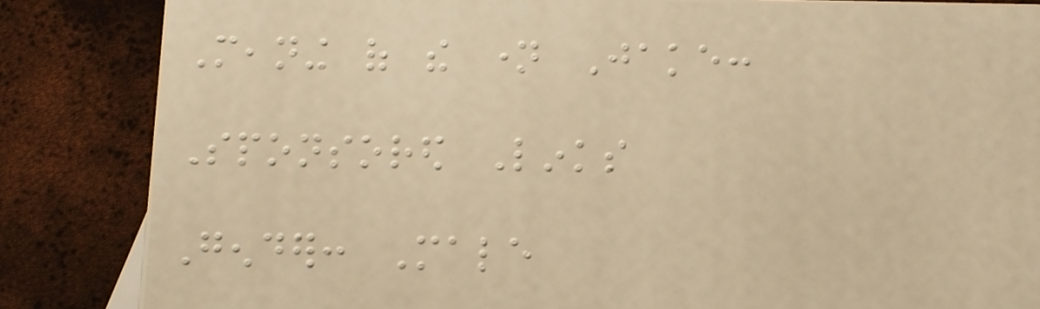Meaning of the name Jake:
Sponsored Links
Gender: Male
